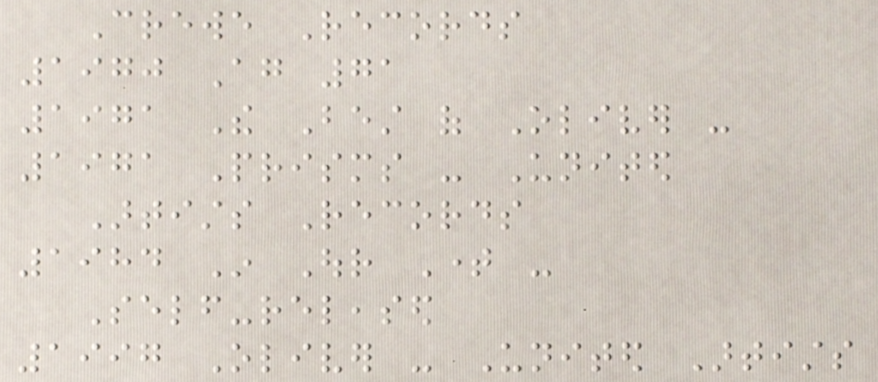Crewe Records
1970 Again 71
1971 The Best of Oliver -
1971 Prisms - United
Artists Records
1984 In Our Time -
Self-released
1997 Oliver - United Artists
